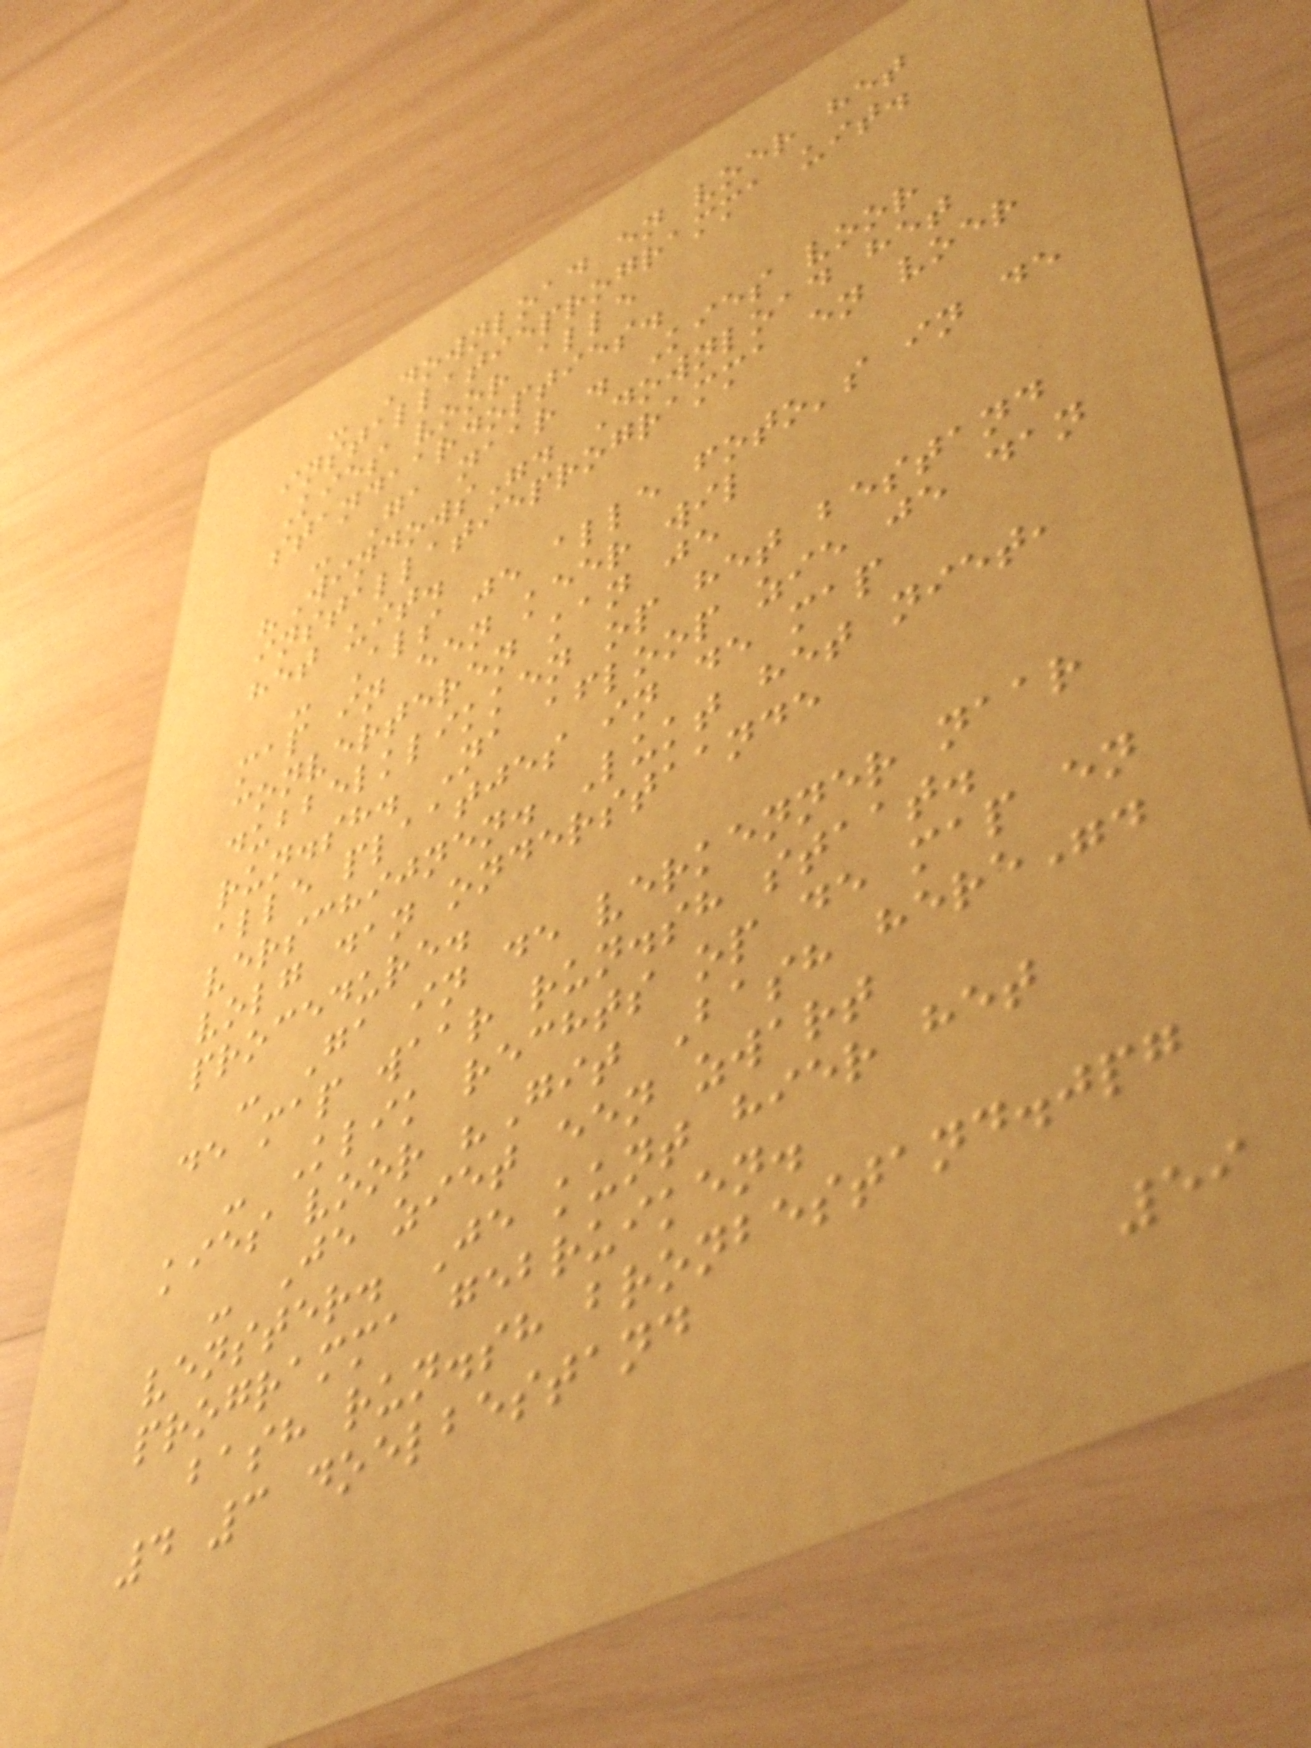- Download en voer het
installatieprogramma uit.
Kies voor alle
standaardopties.
- Ga naar . Kies voor
"Windows". Download het
installatieprogramma en voer
het uit.
- Als je alle foto's in de
map in een keer wil
converteren kan je
dubbelklikken op het bestand
run.sh. Na afloop zie je dan
alle plaatjes in de map
verschijnen. Lukt het niet,
volg dan onderstaande
procedure.
- Ga in de verkenner naar
de map waar run.sh staat.
- Klik rechts op de map en
kies voor "Git Bash here".
- Je ziet een zwart
venster. Je kunt hier het
programma gebruiken.
bash run.sh bronbestand.jpg
4 3 doelbestand
59
